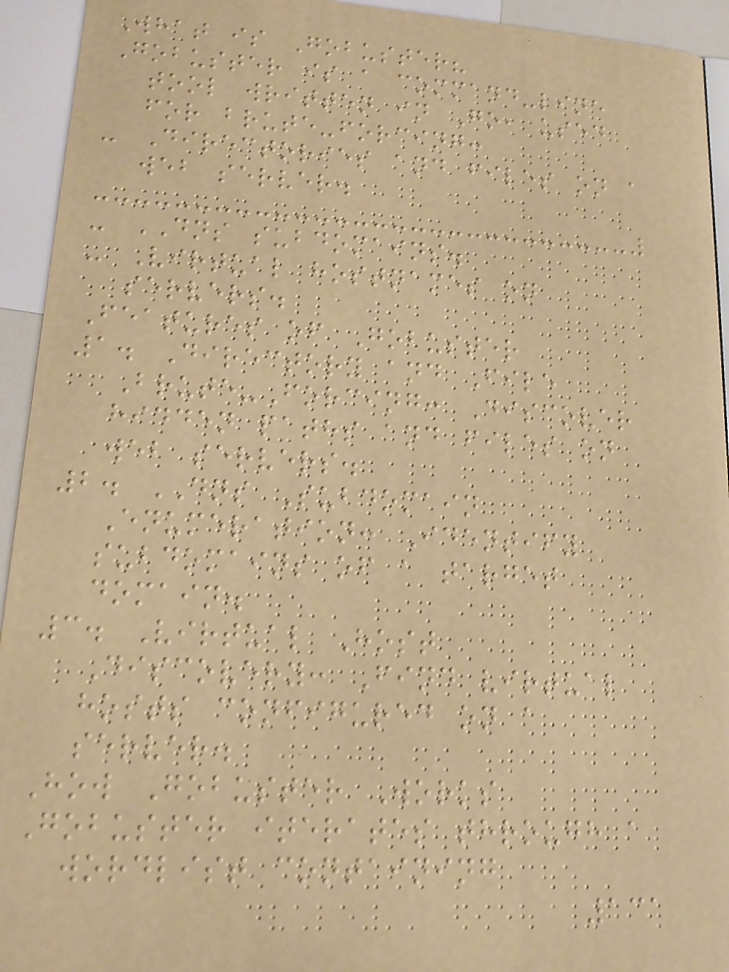What is Gobuster?
Gobuster is a command-line
tool written in Go, used
for brute-forcing:
- Directories and files on a
web server.
- DNS subdomains.
- Virtual hostnames on
servers.
Features of Gobuster
1. Directory and File
Brute-Forcing: Discover
hidden paths and files on
web servers.
2. DNS Subdomain
Enumeration: Identify
subdomains of a target
domain.
3. Virtual Host
Discovery: Find virtual
hosts configured on a
server.
How Gobuster Works
Gobuster iterates through a
wordlist containing
131
